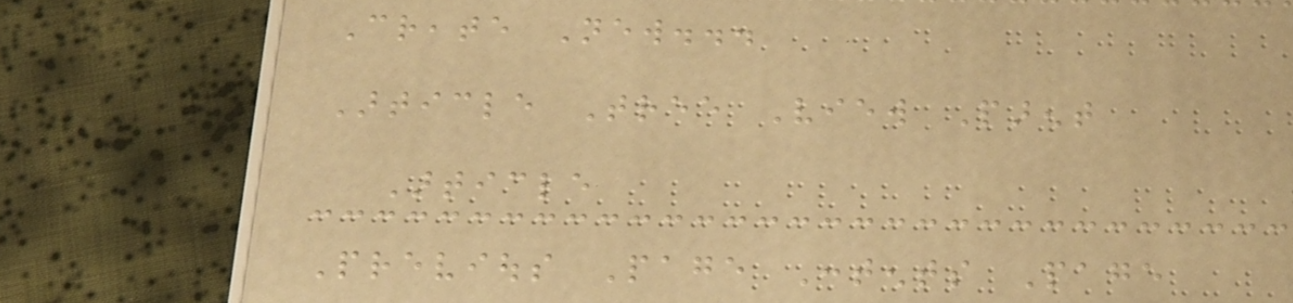Create New...
Article Tree View Parent
Article
Previous Page Contents Page
